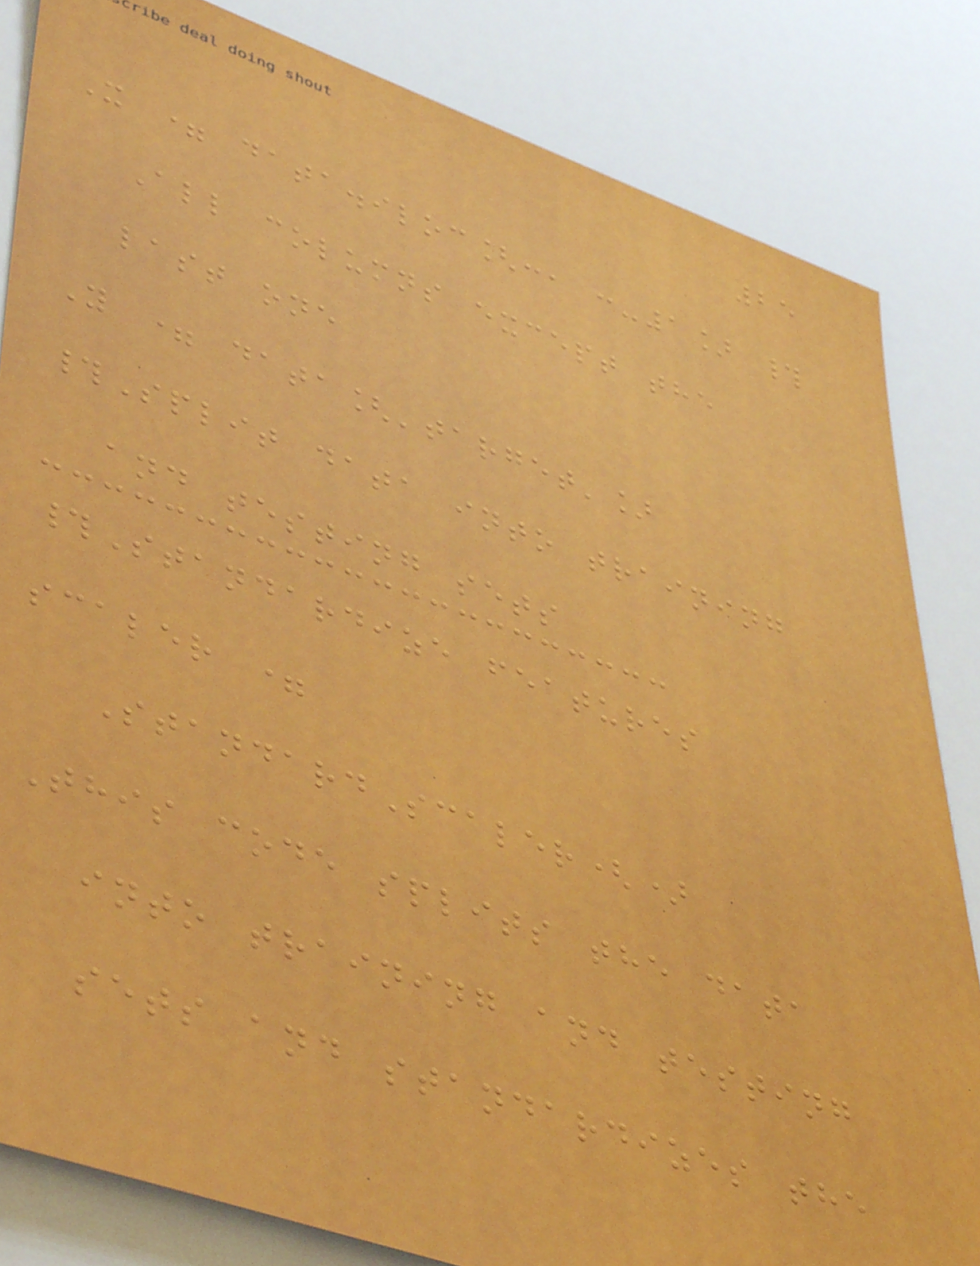25
X = data.iloc[:, :-1] #
All columns except the
last one
Y = data['target']
#Split data into training
and testing sets
#Standardize features
scaler =
StandardScaler()
This code splits the data
into training and testing
sets and standardizes the
